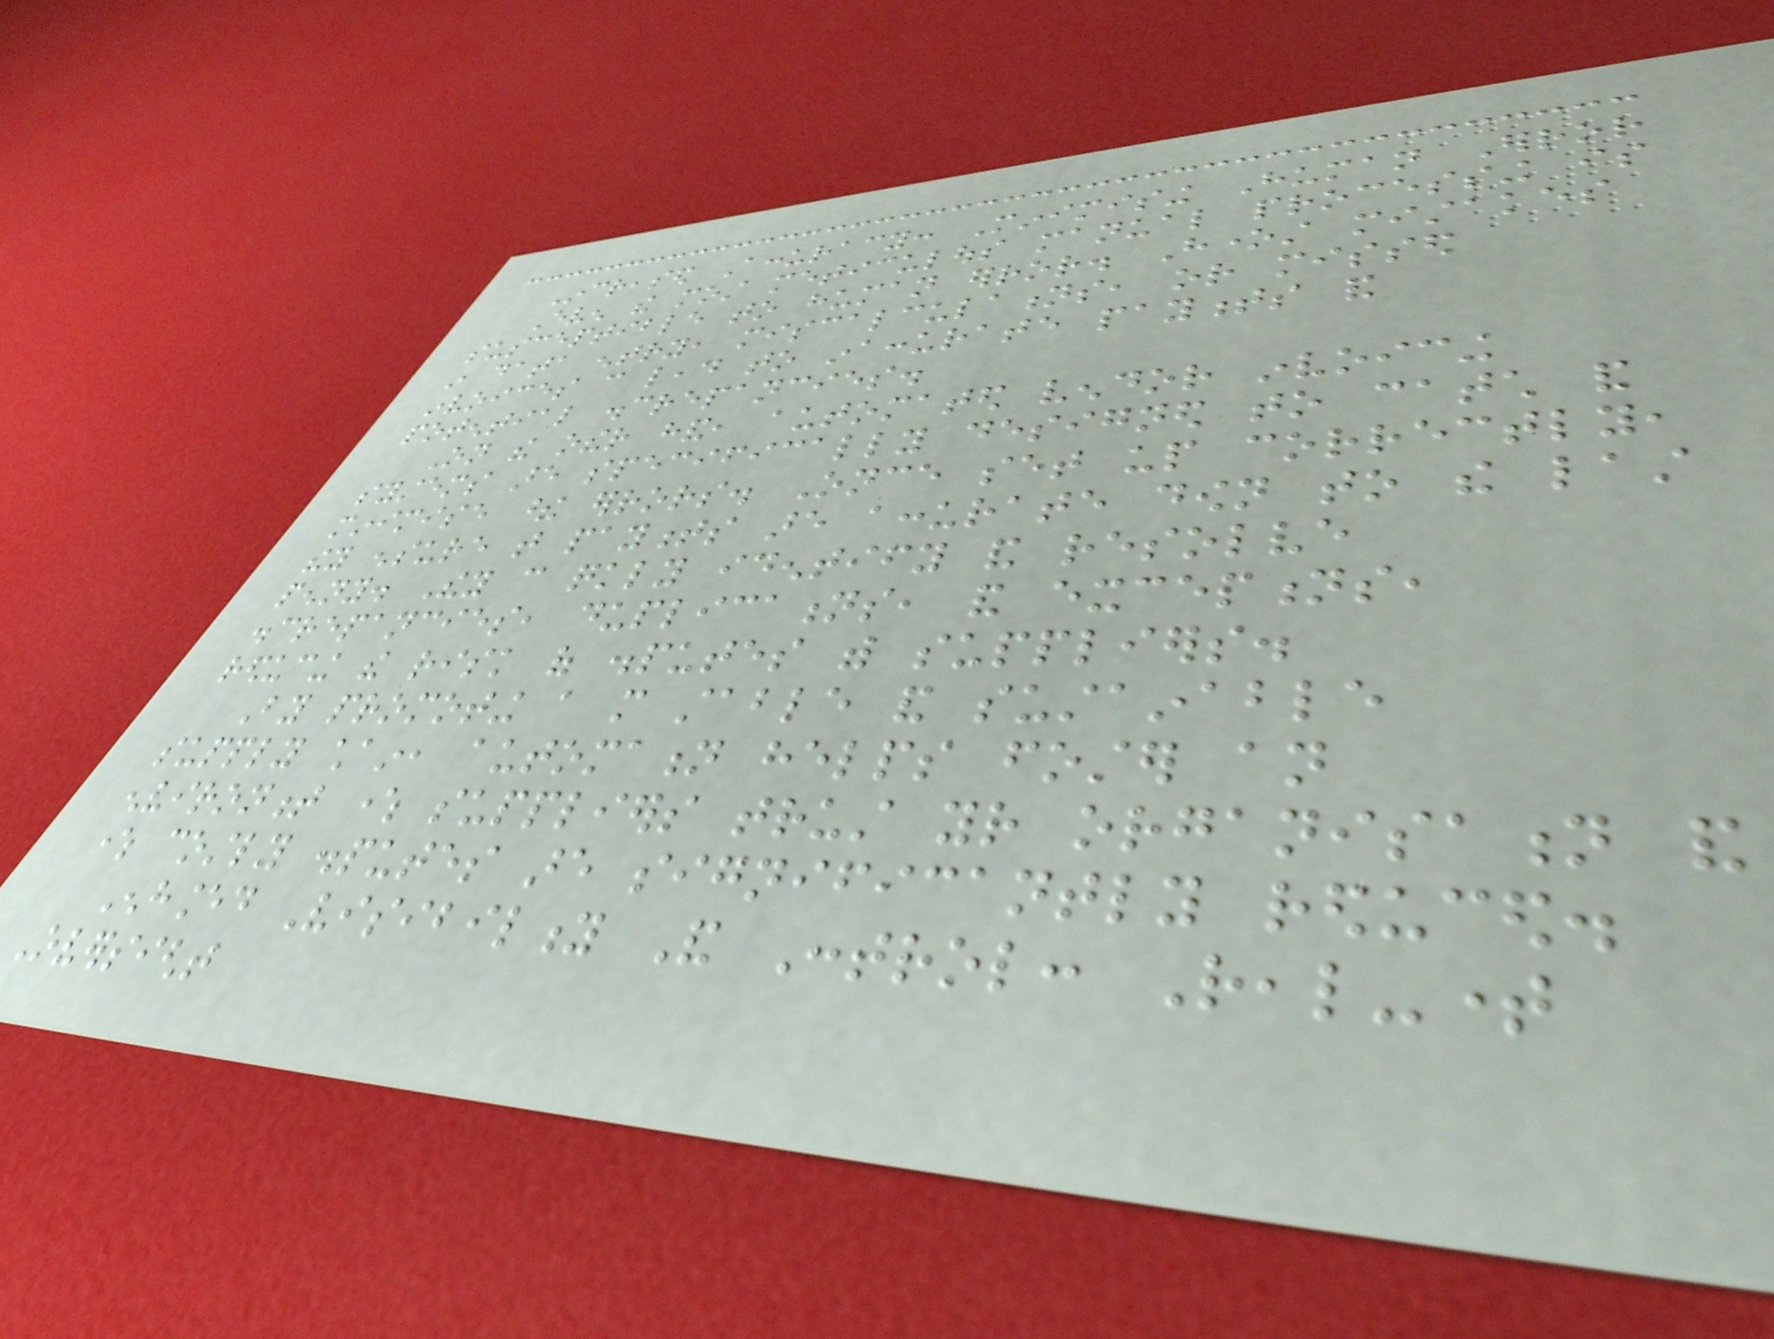Increased Accuracy: Minimising Human Error
Even the most meticulous manual processing is
susceptible to human error. Honest mistakes
in data entry, miscalculations, or missed
invoices can lead to inaccurate payments and
potential discrepancies.
On the other hand, automated vendor invoicing
systems are specifically designed to catch and
minimise these errors. Once set up correctly,
they ensure that payments are accurate down to the last
penny. They can quickly identify and resolve
discrepancies, duplications, and exceptions,
reducing the risk of disputes with suppliers.
By promoting a more stable and sustainable
supply chain, automation helps foster an
environment where suppliers trust your organisation and
where costly disputes are significantly reduced.
Enhanced Visibility And Control: Real-time
Oversight
